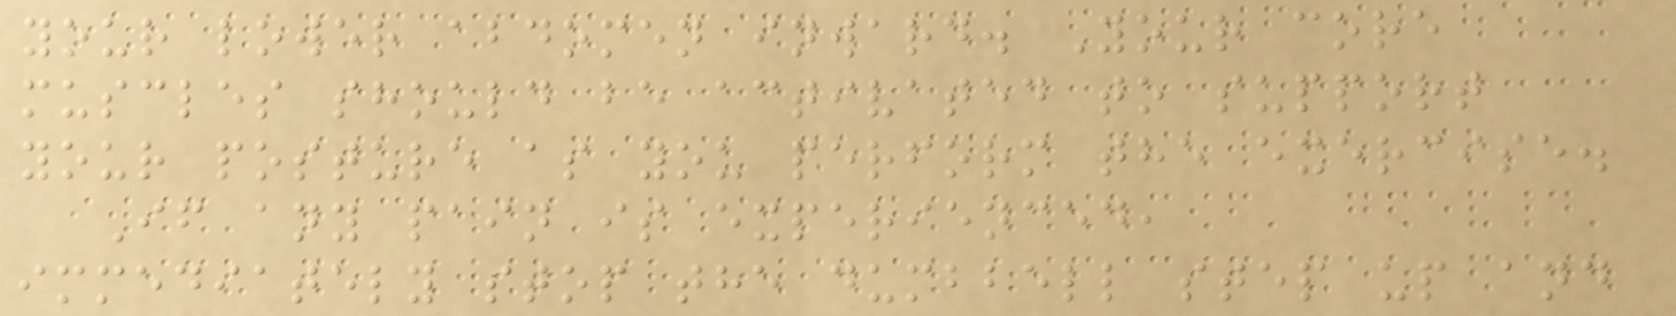your lower abdomen inward. Your core
muscles should be activated to support
your posture as you perform the exercise.
If any pain is experienced,
immediately stop the dumbbell step up and
